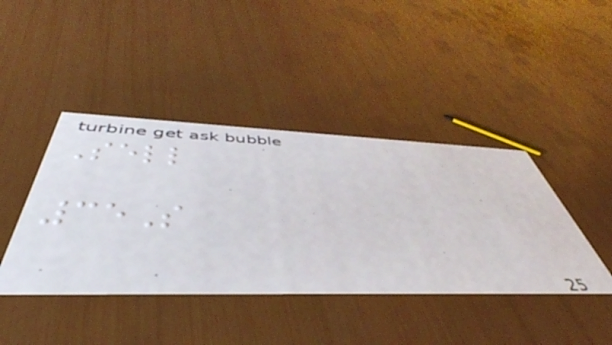Sell
35S
